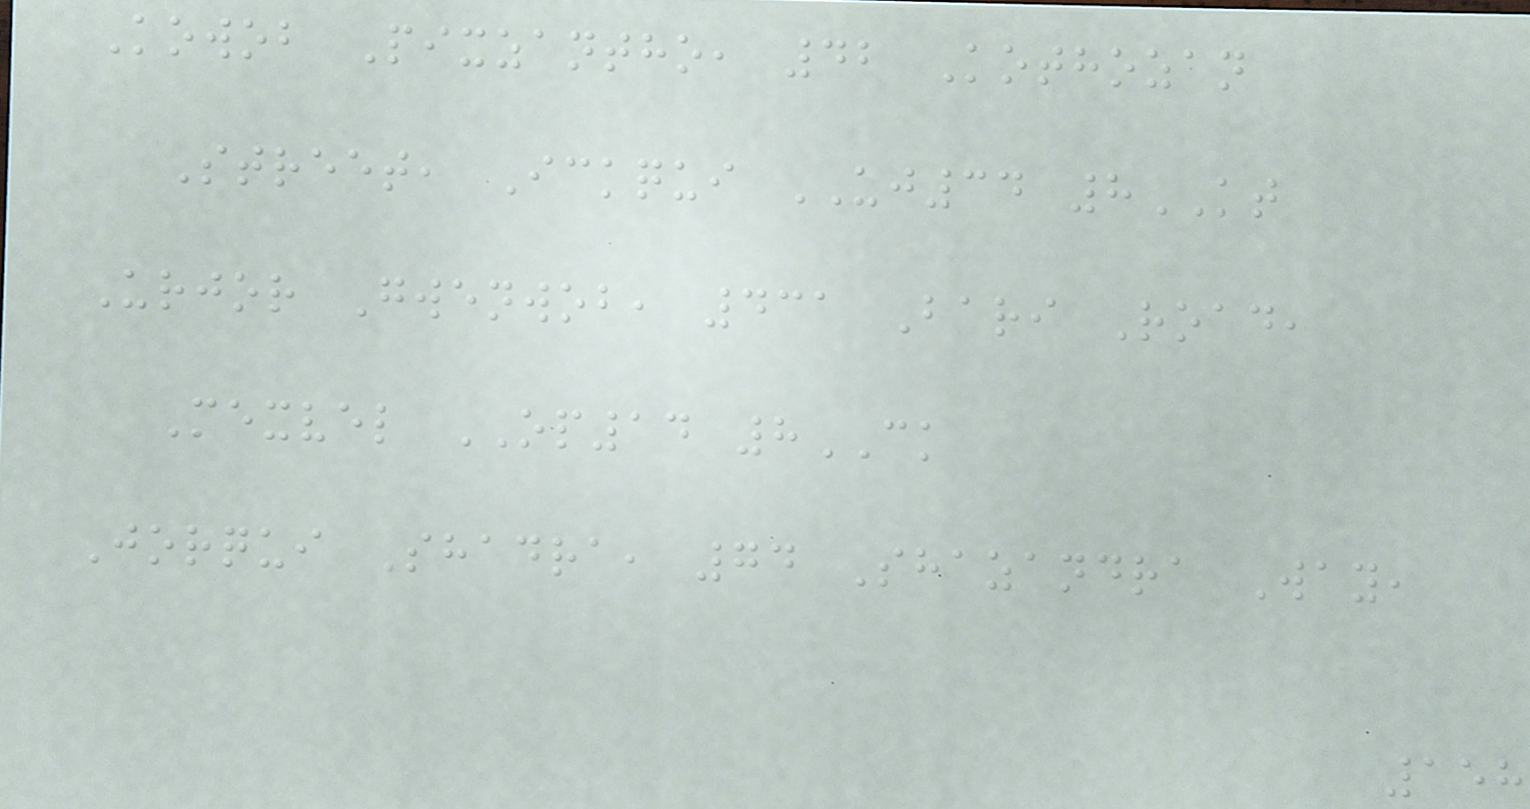Kowob Pixzantho, 42 Kothozan
Street, Ickqui UJ34 8KT
Urjor Gwenwob, 431 Bari Road,
Mexvel OP14 8CK
Jorqui Shadra, 74 Shazandra Way,
158
